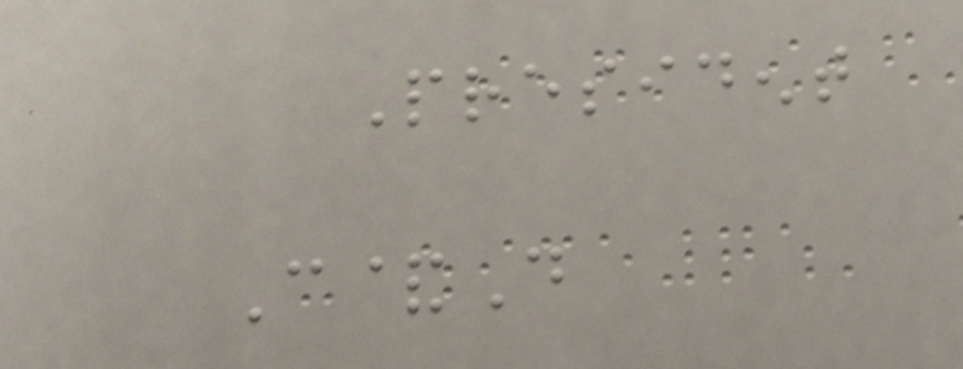President
C&D
